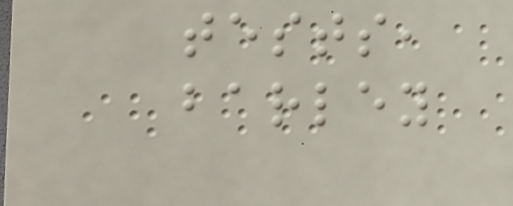tests,
barley
